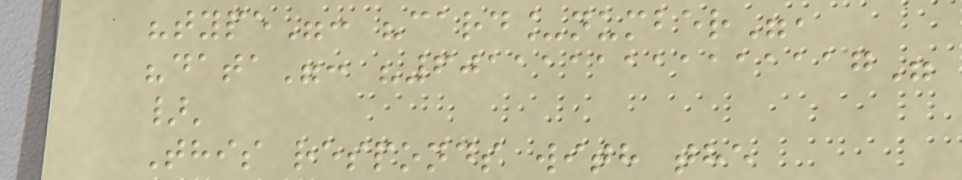"type": "card_number",
"data": "6011111111111117"
}'
This responds with the
